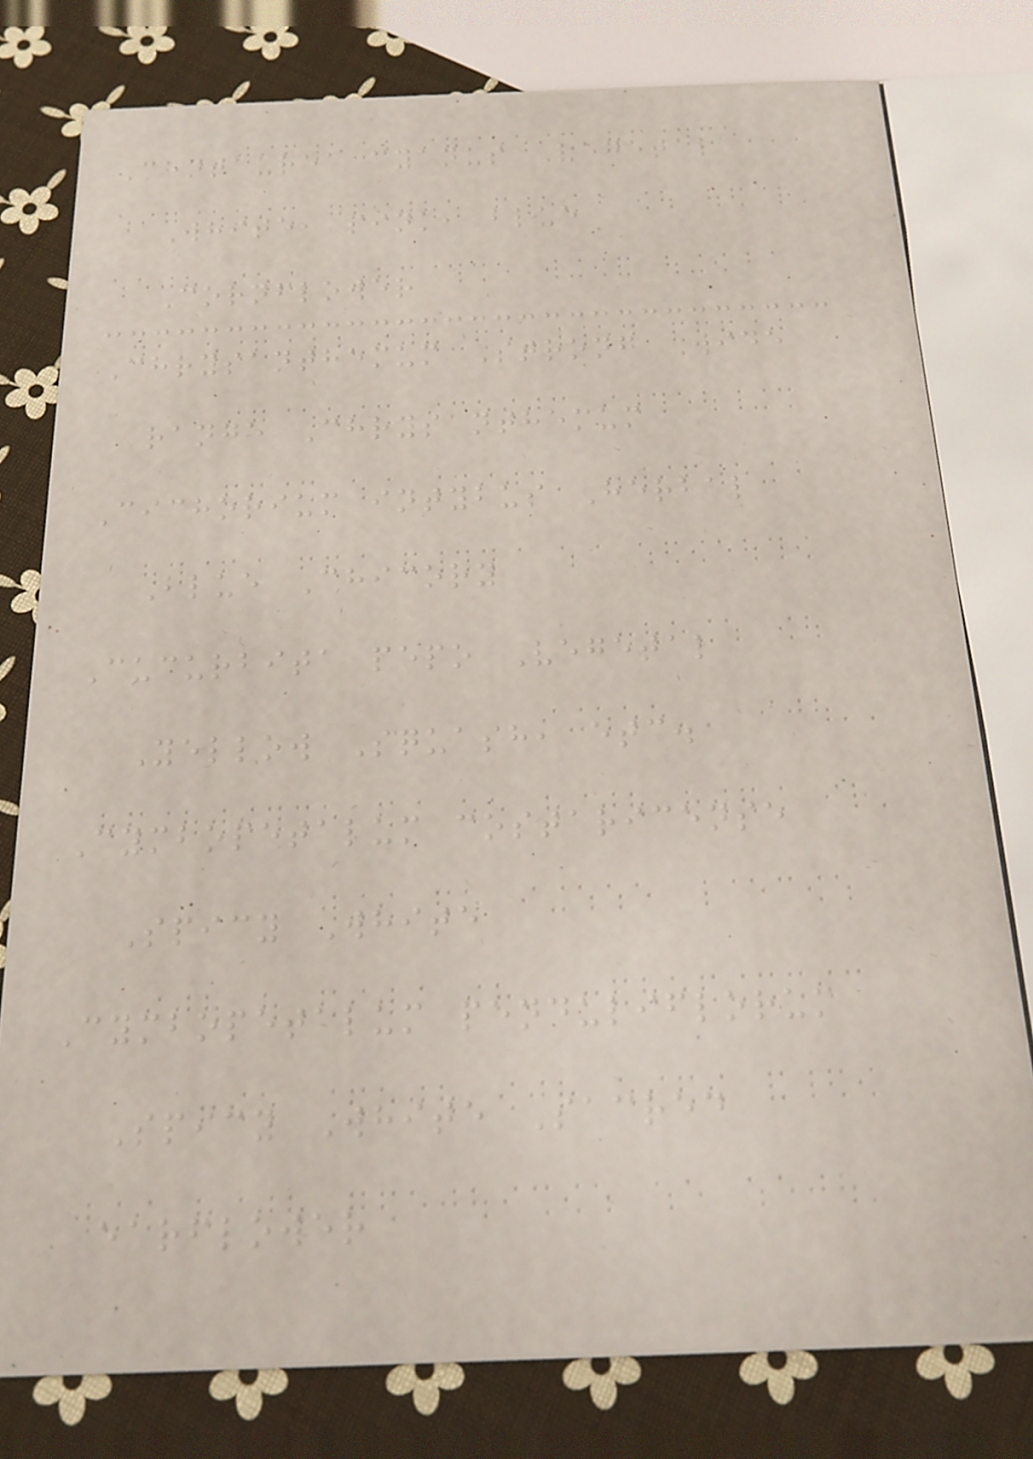Centaurea cyanus Vegetal
White, pink, blue
Cornflower
Chrysanthemum Strong Wide
range Chrysanthemum
Cichorium intybus Herbal
Blue Chicory
Cucurbita pepo Vegetal
Yellow Squash, etc.
Cymbopetalum costaricense
Spicy White
Cymbopetalum penduliflorum
Spicy White Sacred
earflower
